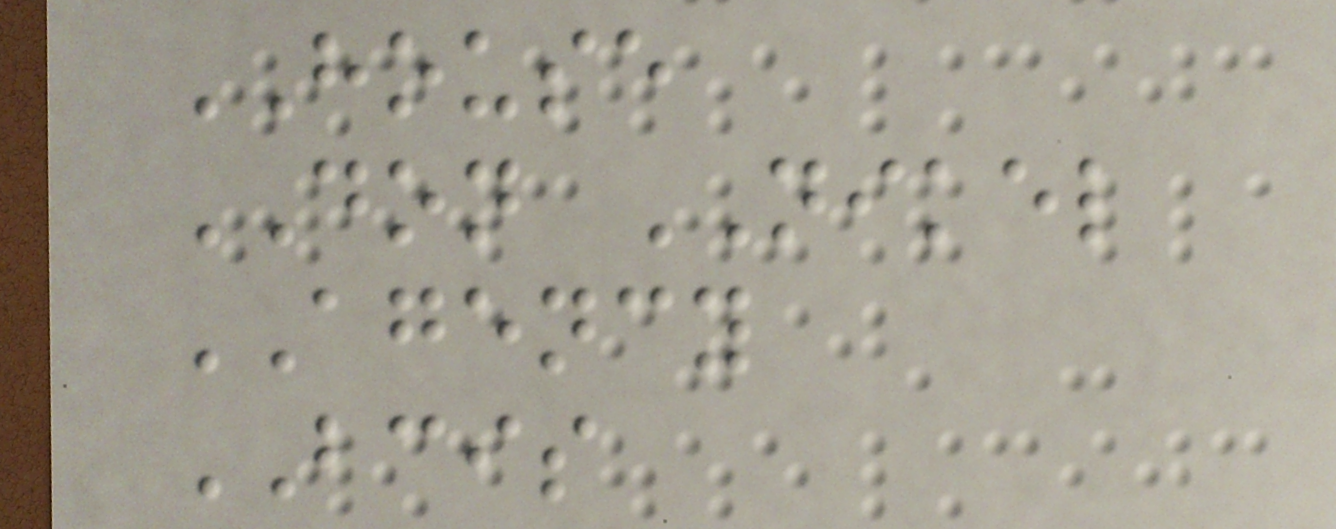HOUSE
DON NIKEL
AGENCY
BCIS
